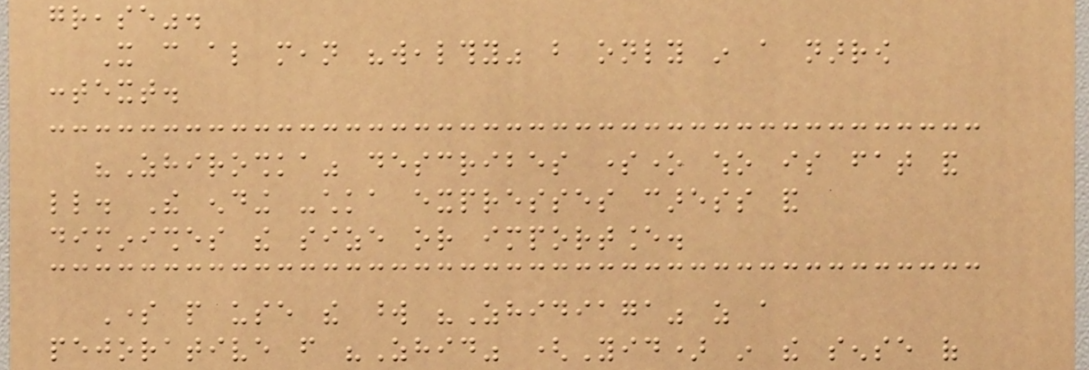grease".
It can also mean "wealthy" but only in a narrow
context.
"Zhiroshka" describes someone who is fat and
little. The ending -chka expresses caress and
diminishes the size or importance.
Some people use the word "Zhidiaga" as a
pejorative from "Zhid" (Yid) in the sense of
